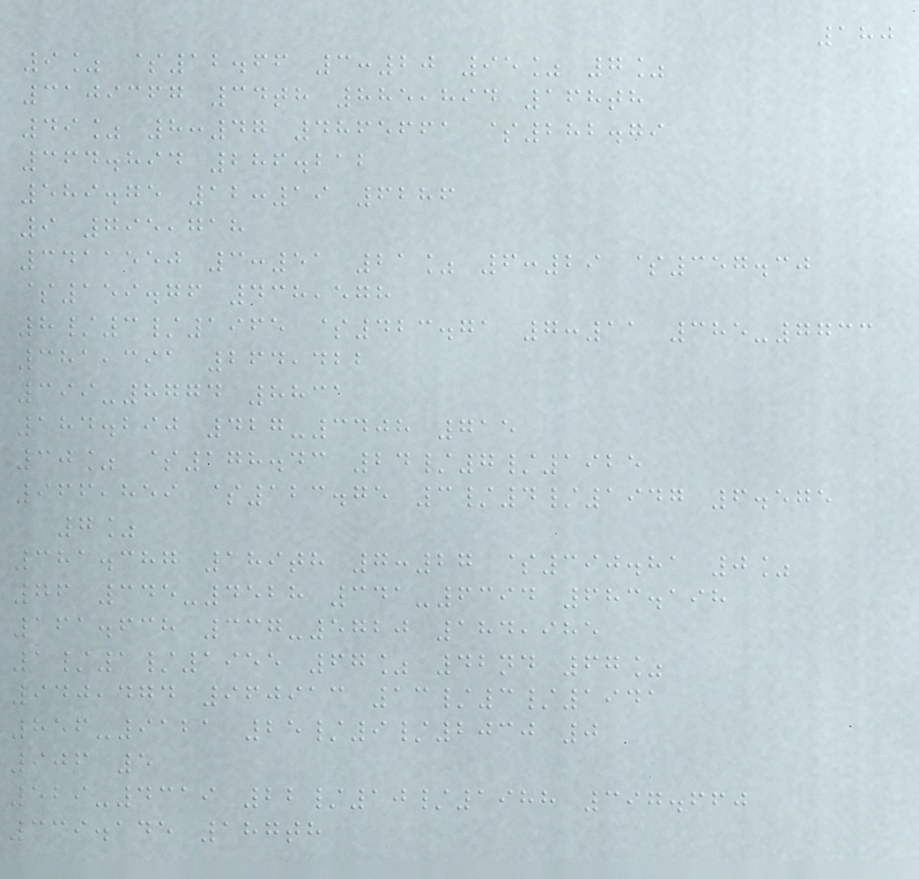180
9% $12.66 3:20 95% 7%
3109367 34th 885,894 168th
49% 8:47 4865661 $282.79
364.894 286.212
589.75 12:19 6286
9 795,718
3411550 3:51 21% 6:29 $357.30
$159.76 438,578
8/3/1965 $423.71 7:11 385-7733
381,391 264,422
399-8774 8831
184.290 427-3408 715
30% $178.43 24/7/1925
966,859 $123.75 3/4/1947 6.575
7%
381.387 189th 7:27 $390.81 0%
76 345-4528 341-6394 683.198
161.638 337-5720 184,985
1/1/1955 67% 42nd 67%
940,474 960913 13/3/1941
856-9121 25/9/2030 0
906 5
529-4319 22/10/1988 397.660
339.145 187th
